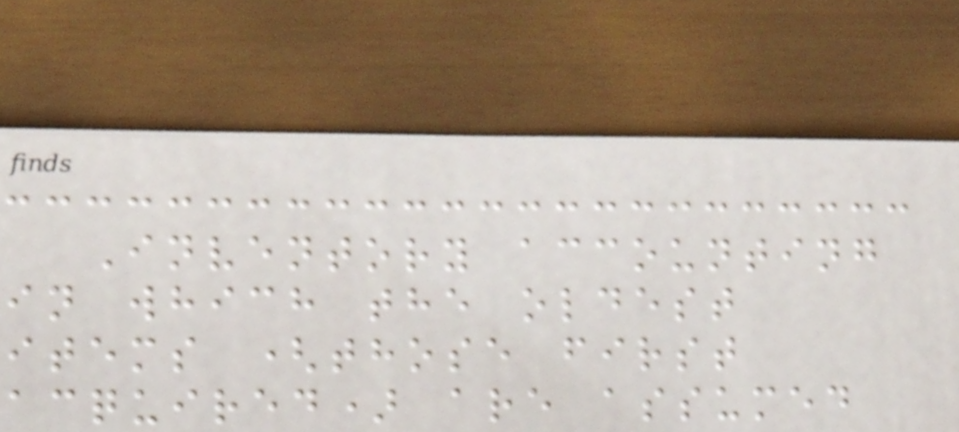Inventory accounting
in which the oldest
items (those first
acquired) are assumed
